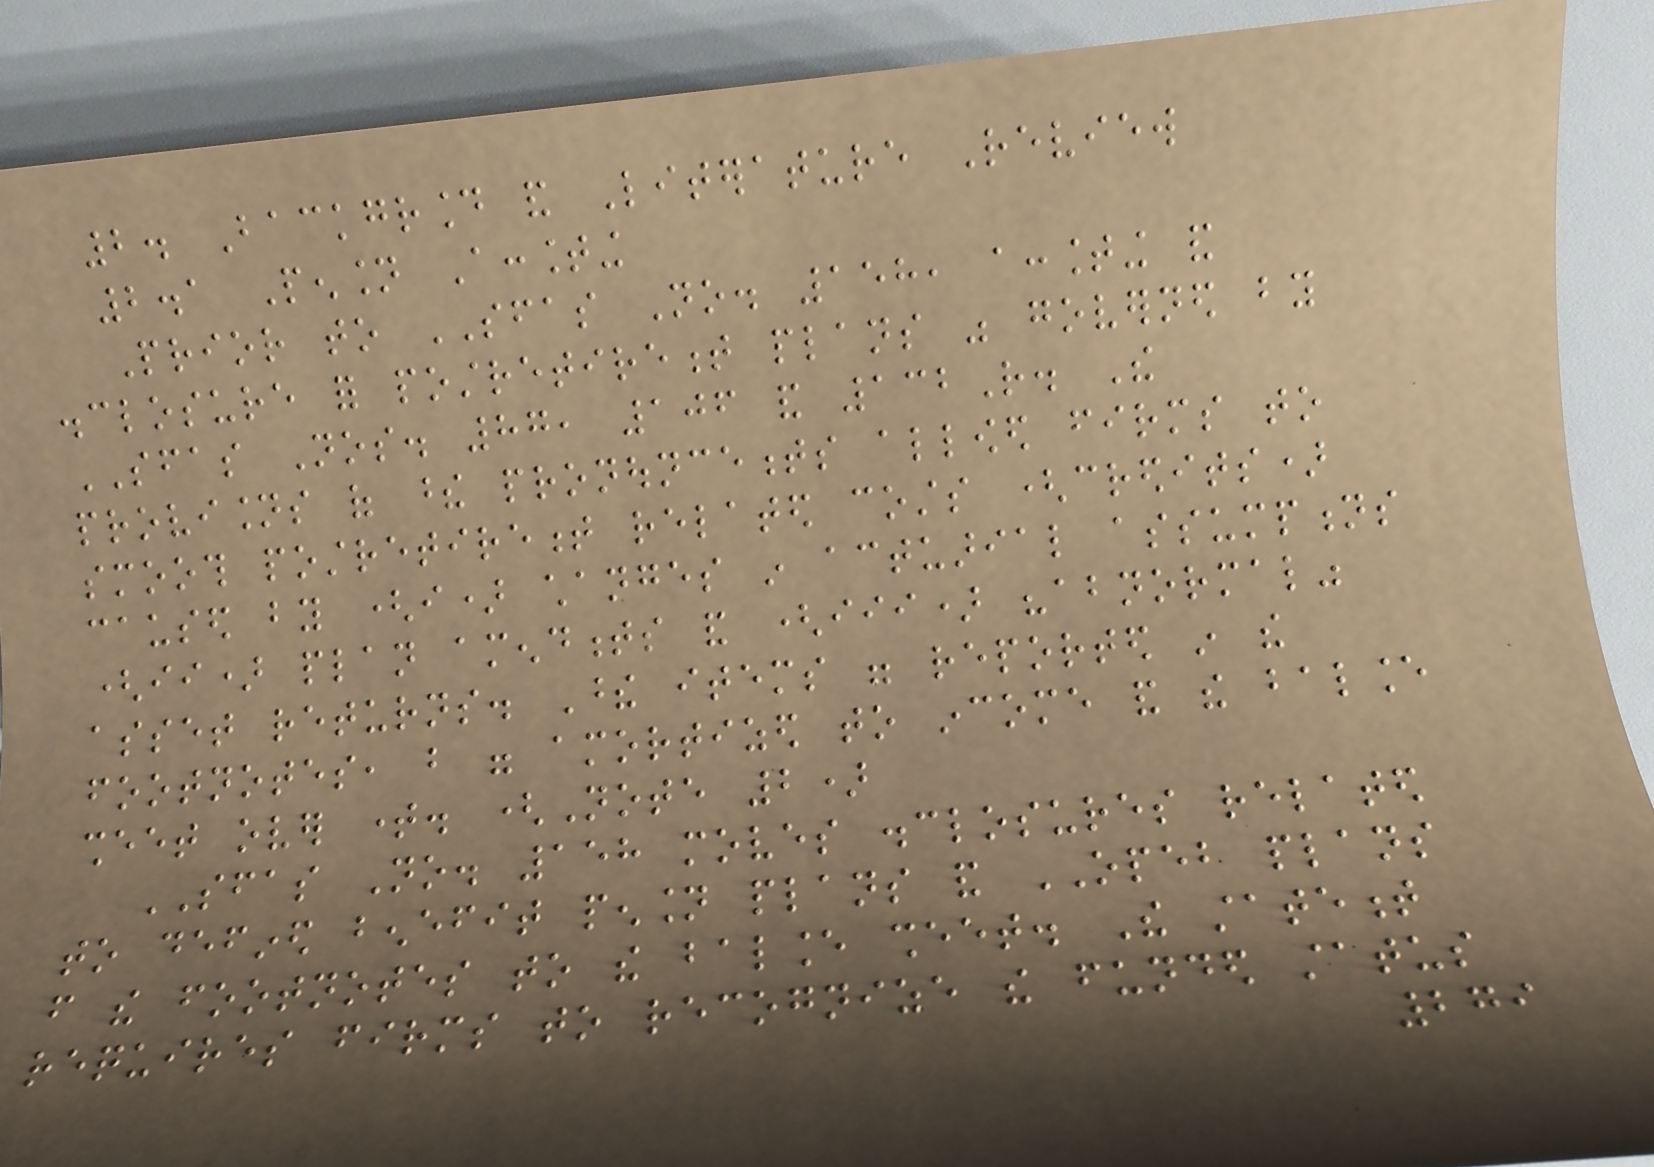2. Background and Literature Review
2.1 Pension Accounting
Prior to SFAS No. 158, accounting and
disclosure for postretirement plans was governed by
SFAS Nos. 87, 106 and 132R. The
provisions of these pronouncements allowed firms to
smooth postretirement related costs (credits)
caused by (i) changes in actuarial assumptions
(ii) plan amendments and (iii) "abnormal"
asset returns. These items were reported in the
footnotes, but were amortized to income and the balance
sheet over time. (Note 2)
SFAS No. 158 moves disclosures related
to defined benefit pension plans and OPEB plans
from the footnotes to the balance sheet. The statement
requires firms to recognize the funded status
279
